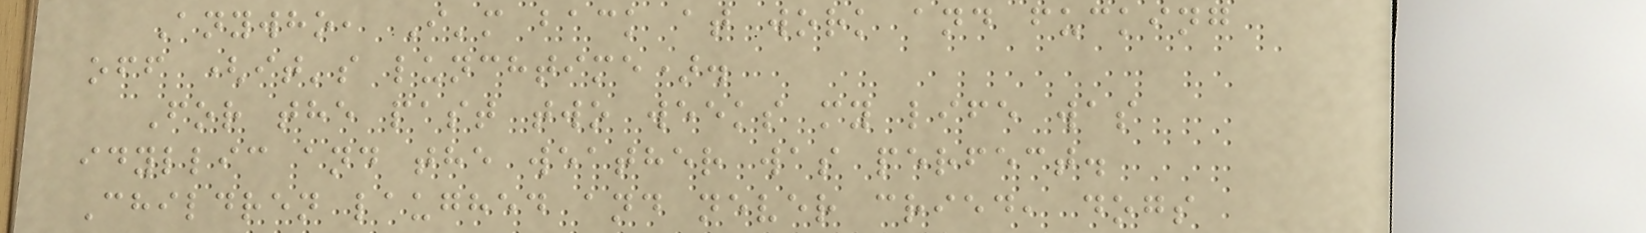Anywho, I'm back at work and fucking
off (it's lunchtime).
For the past two weeks my life was
idyllic and the weather was perfect.
Children laughed and never cried, dogs
